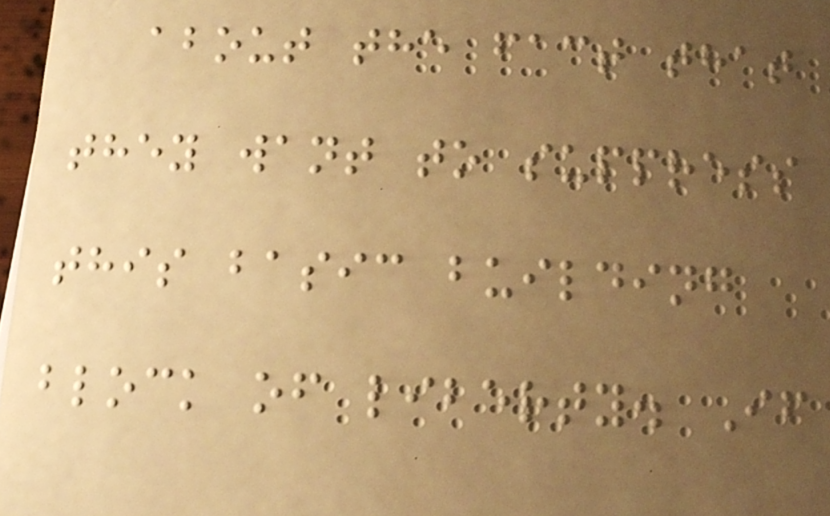about the fact that
they want to suppress
this basic building
block of liberty. If
